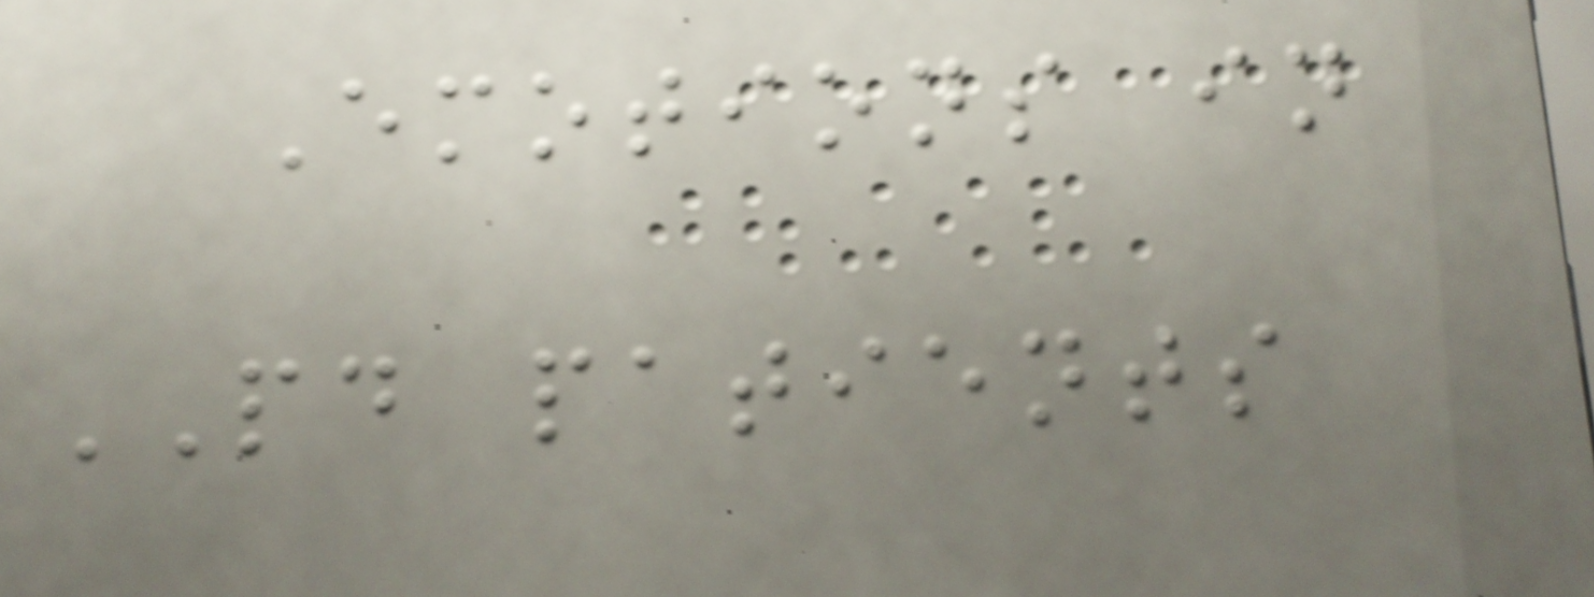Emotions in
PD patients
